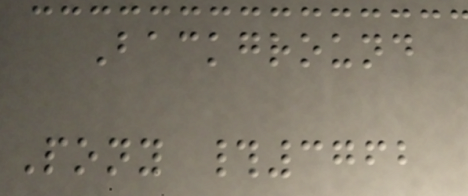Background
Pony #3762
